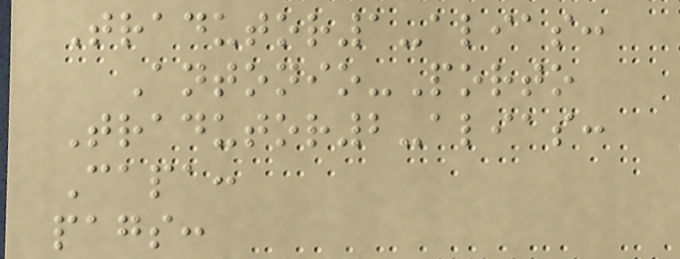Tradutor1-alias:
Antonio-Porto
Tradutor2-alias:
Capa:
pags:
